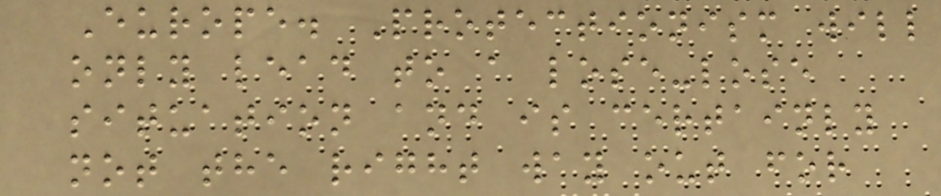Europe. Protectionism will
only lead to a lose-lose
situation and is certainly
not the right way out for
